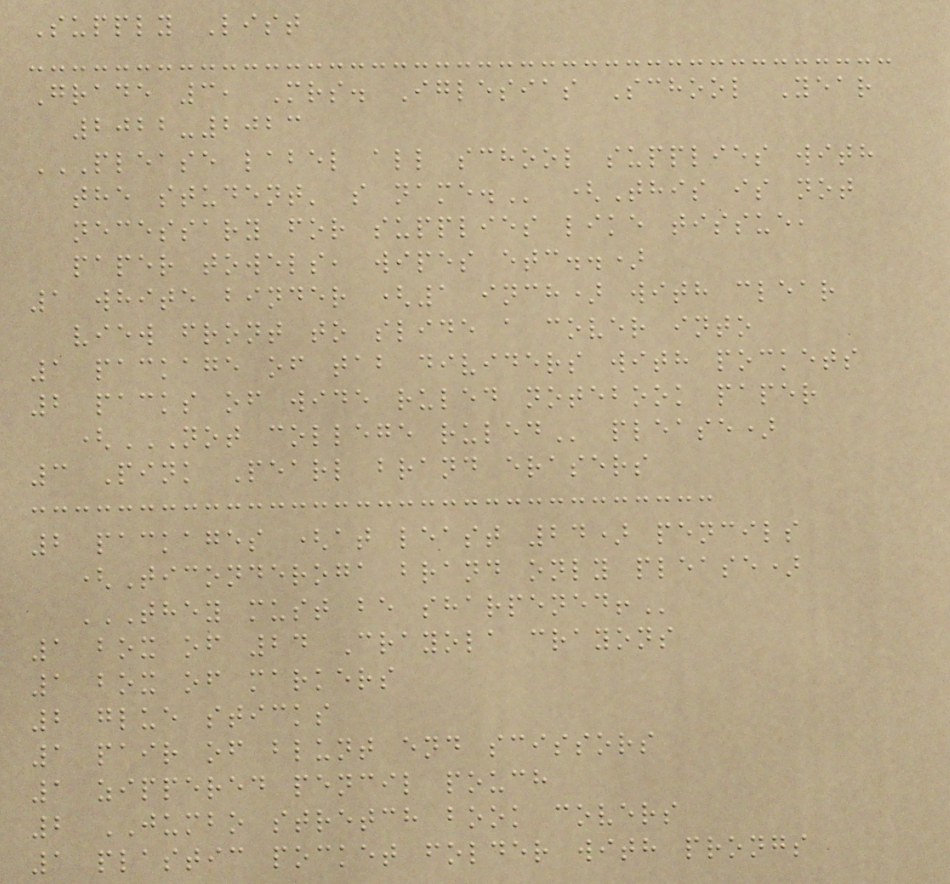Supply List
Grade 3, Mrs. Iglesias School Year
2022-2023
PLEASE LABEL ALL SCHOOL SUPPLIES WITH
THE STUDENT' S NAME. (This is not
necessary for supplies like tissue,
paper towels, wipes etc..)
1 white binder (1 inch) with clear
view front to slide a cover into
1 package of tab dividers with pockets
2 packs of wide ruled notebook paper
(NOT COLLEGE RULED please)
3 Pink Pearl brand erasers
2 packages (at least 24) pencils
(Ticonderoga brand only please)
THEY MUST BE SHARPENED!
1 box of 24 Crayola crayons
1 box of markers
2 glue sticks
1 pair of blunt end scissors
1 zippered pencil pouch
2 JUMBO stretch book covers
1 plastic pocket folder with prongs
